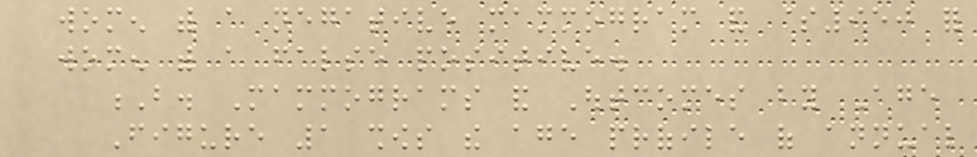women with a negative mammogram and $950 for
women with a false positive.
B. Mammograms and Outcomes by Age
Figure 1 shows the age profile of annual
